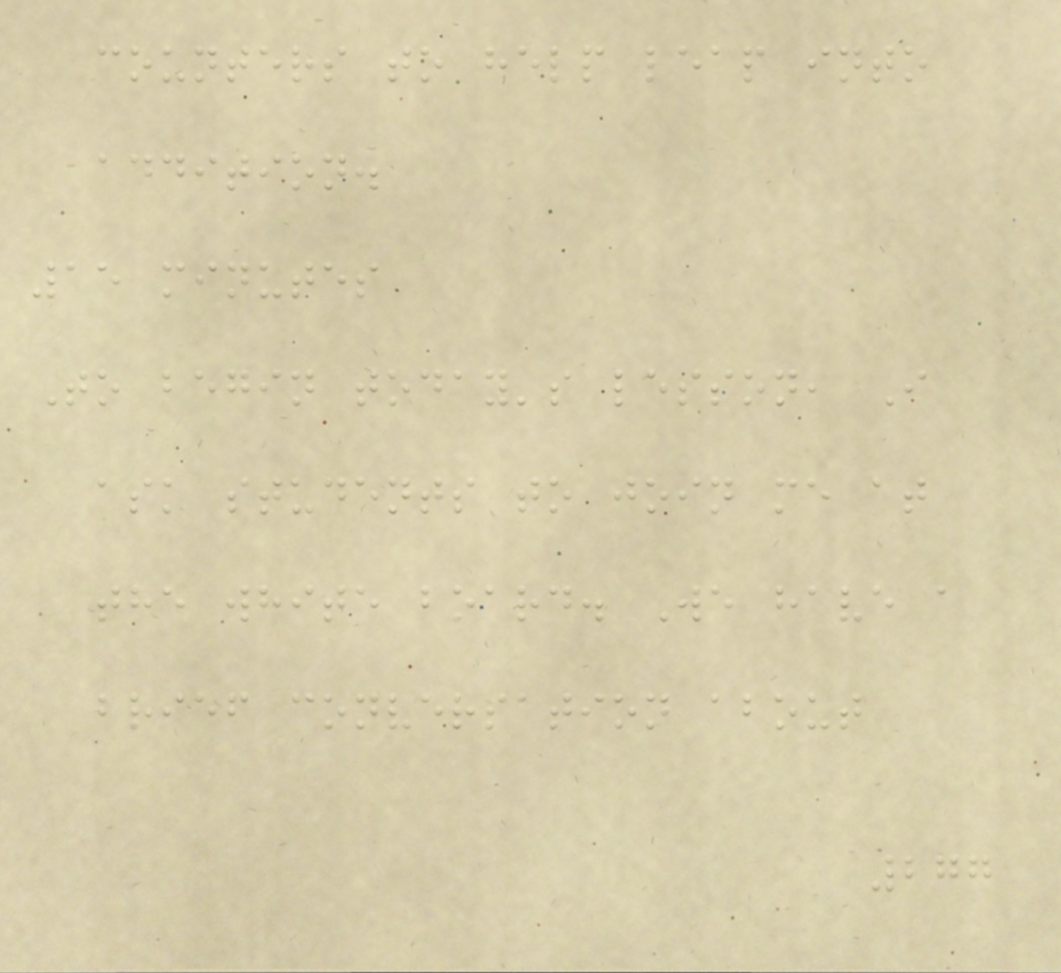counters to help leap into
addition.
15 minutes
To begin today's lesson, I
ask students to join me at
the white board. We have a
brief conversation about
277
